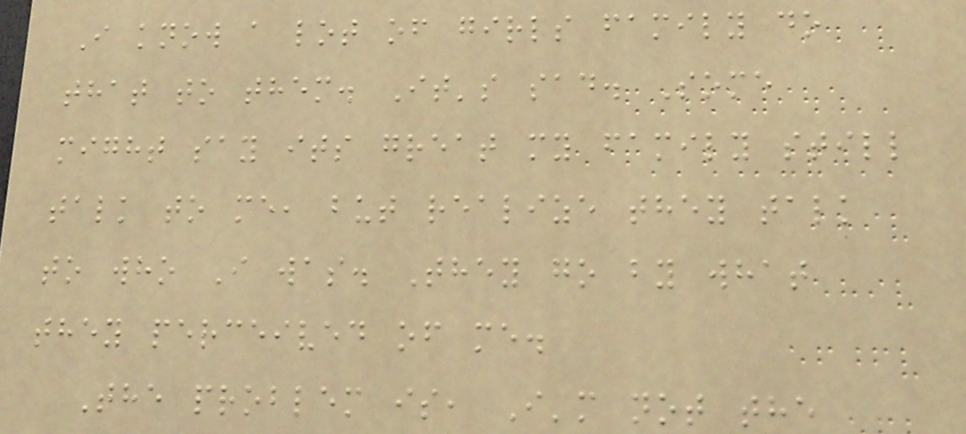I know a lot of girls family do
that to them. It's sad. Some
might say its great my family still
talk to me, but realize they talk
to who I was. They go by what
they perceived of me.
The problem is, I'm not the
